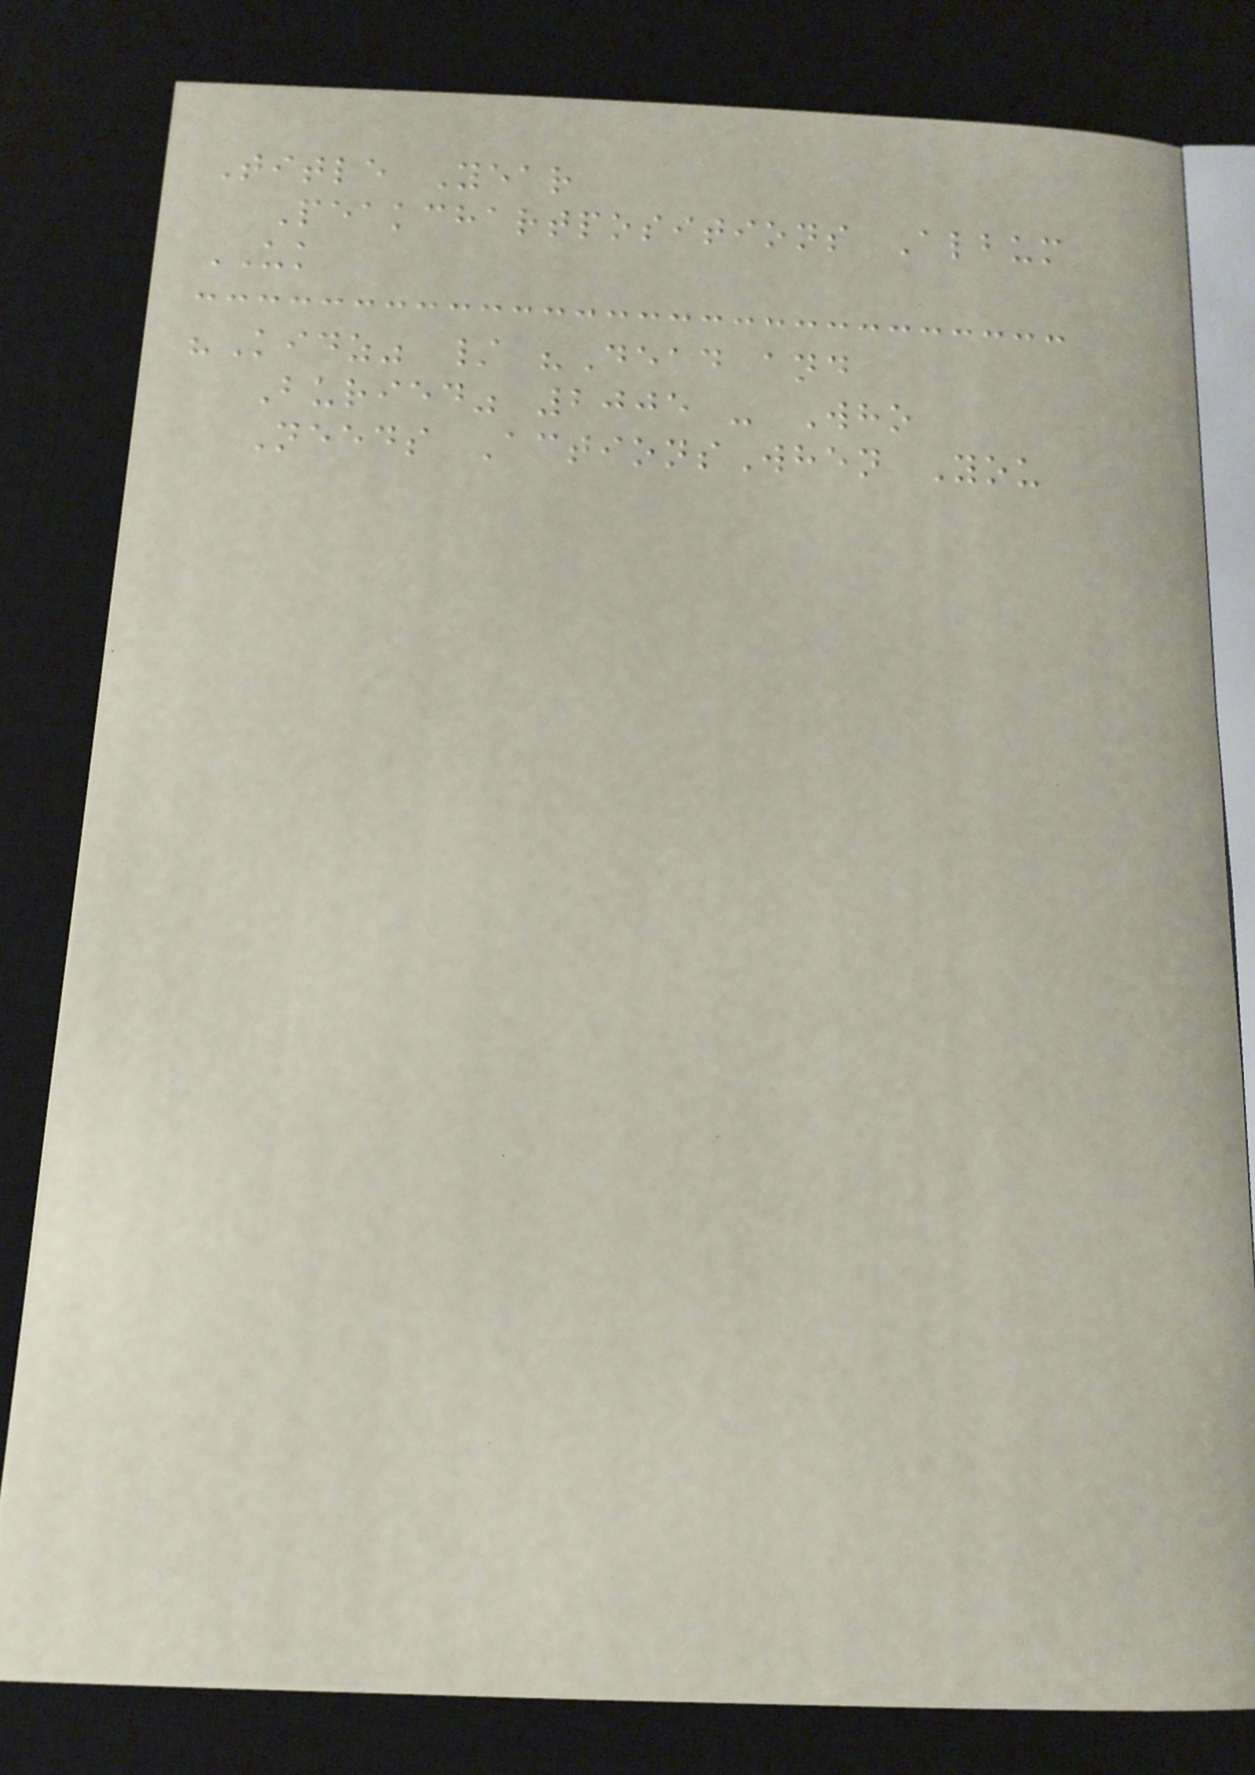Title Year
Peakchartpositions Album
UK
"Kidz" / "Dead and
Buried" 2005 - Who
Needs ActionsWhen You
